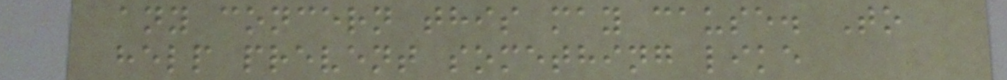any concern this may cause. To
help prevent something like
